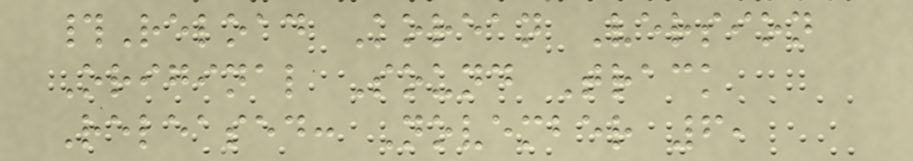#Reload Korean Version
Original Sound Track
Released: November 6,
